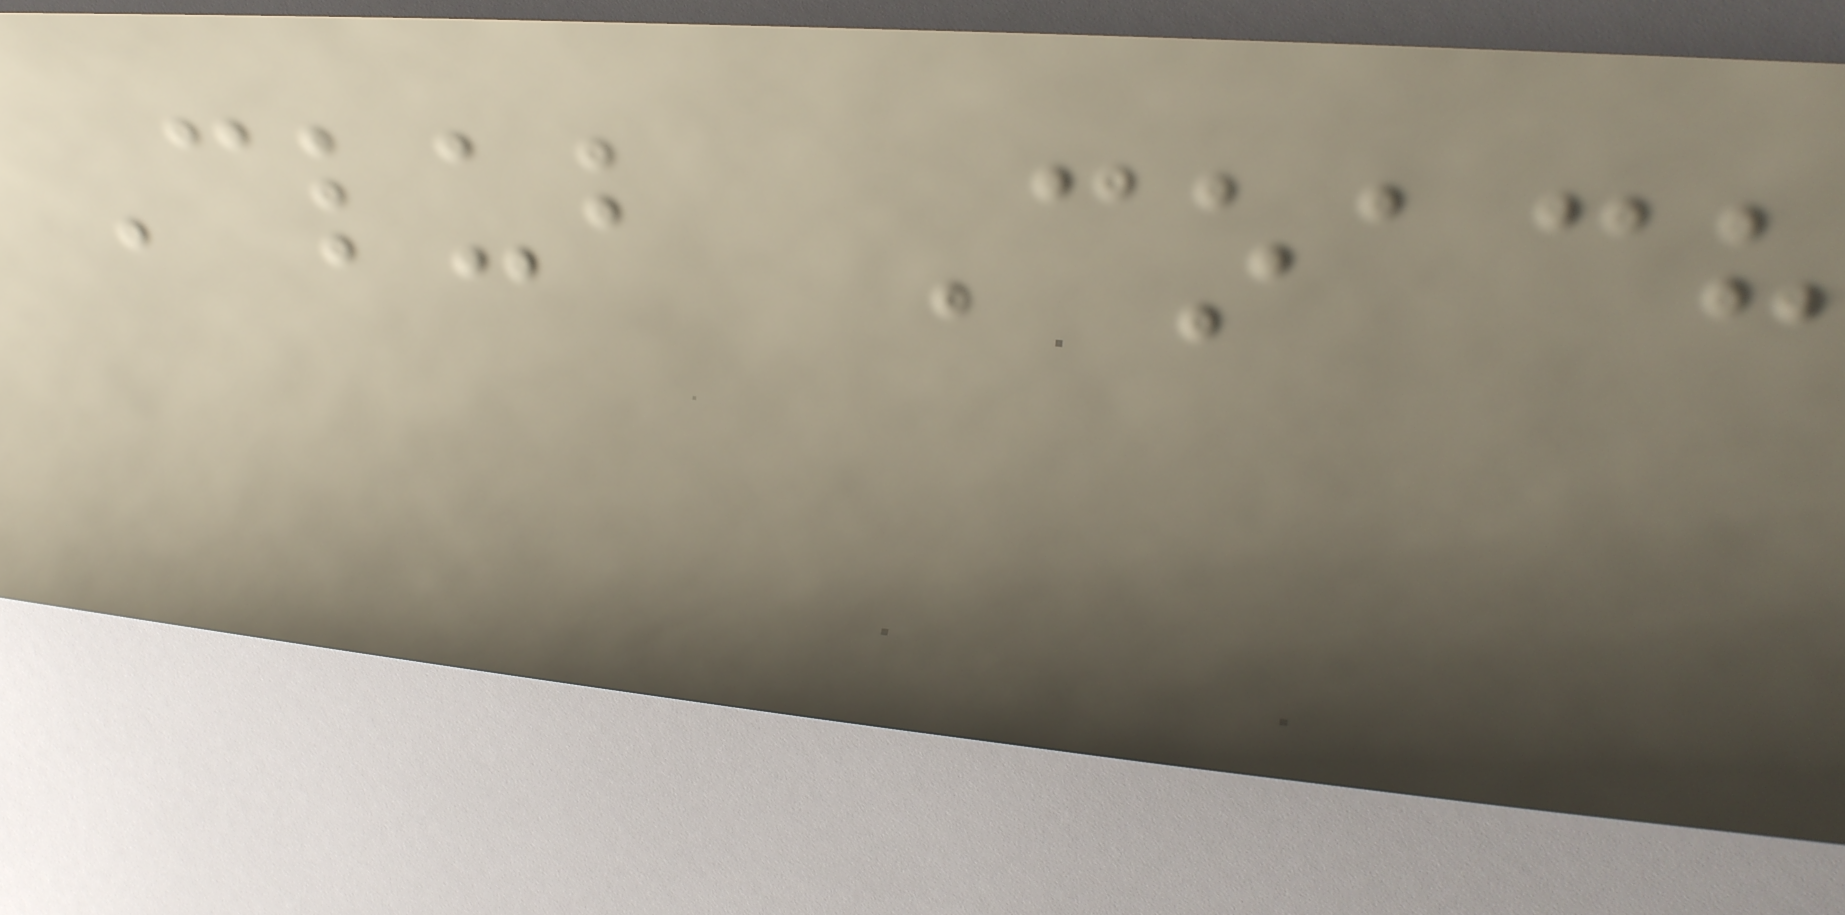Club Coach
